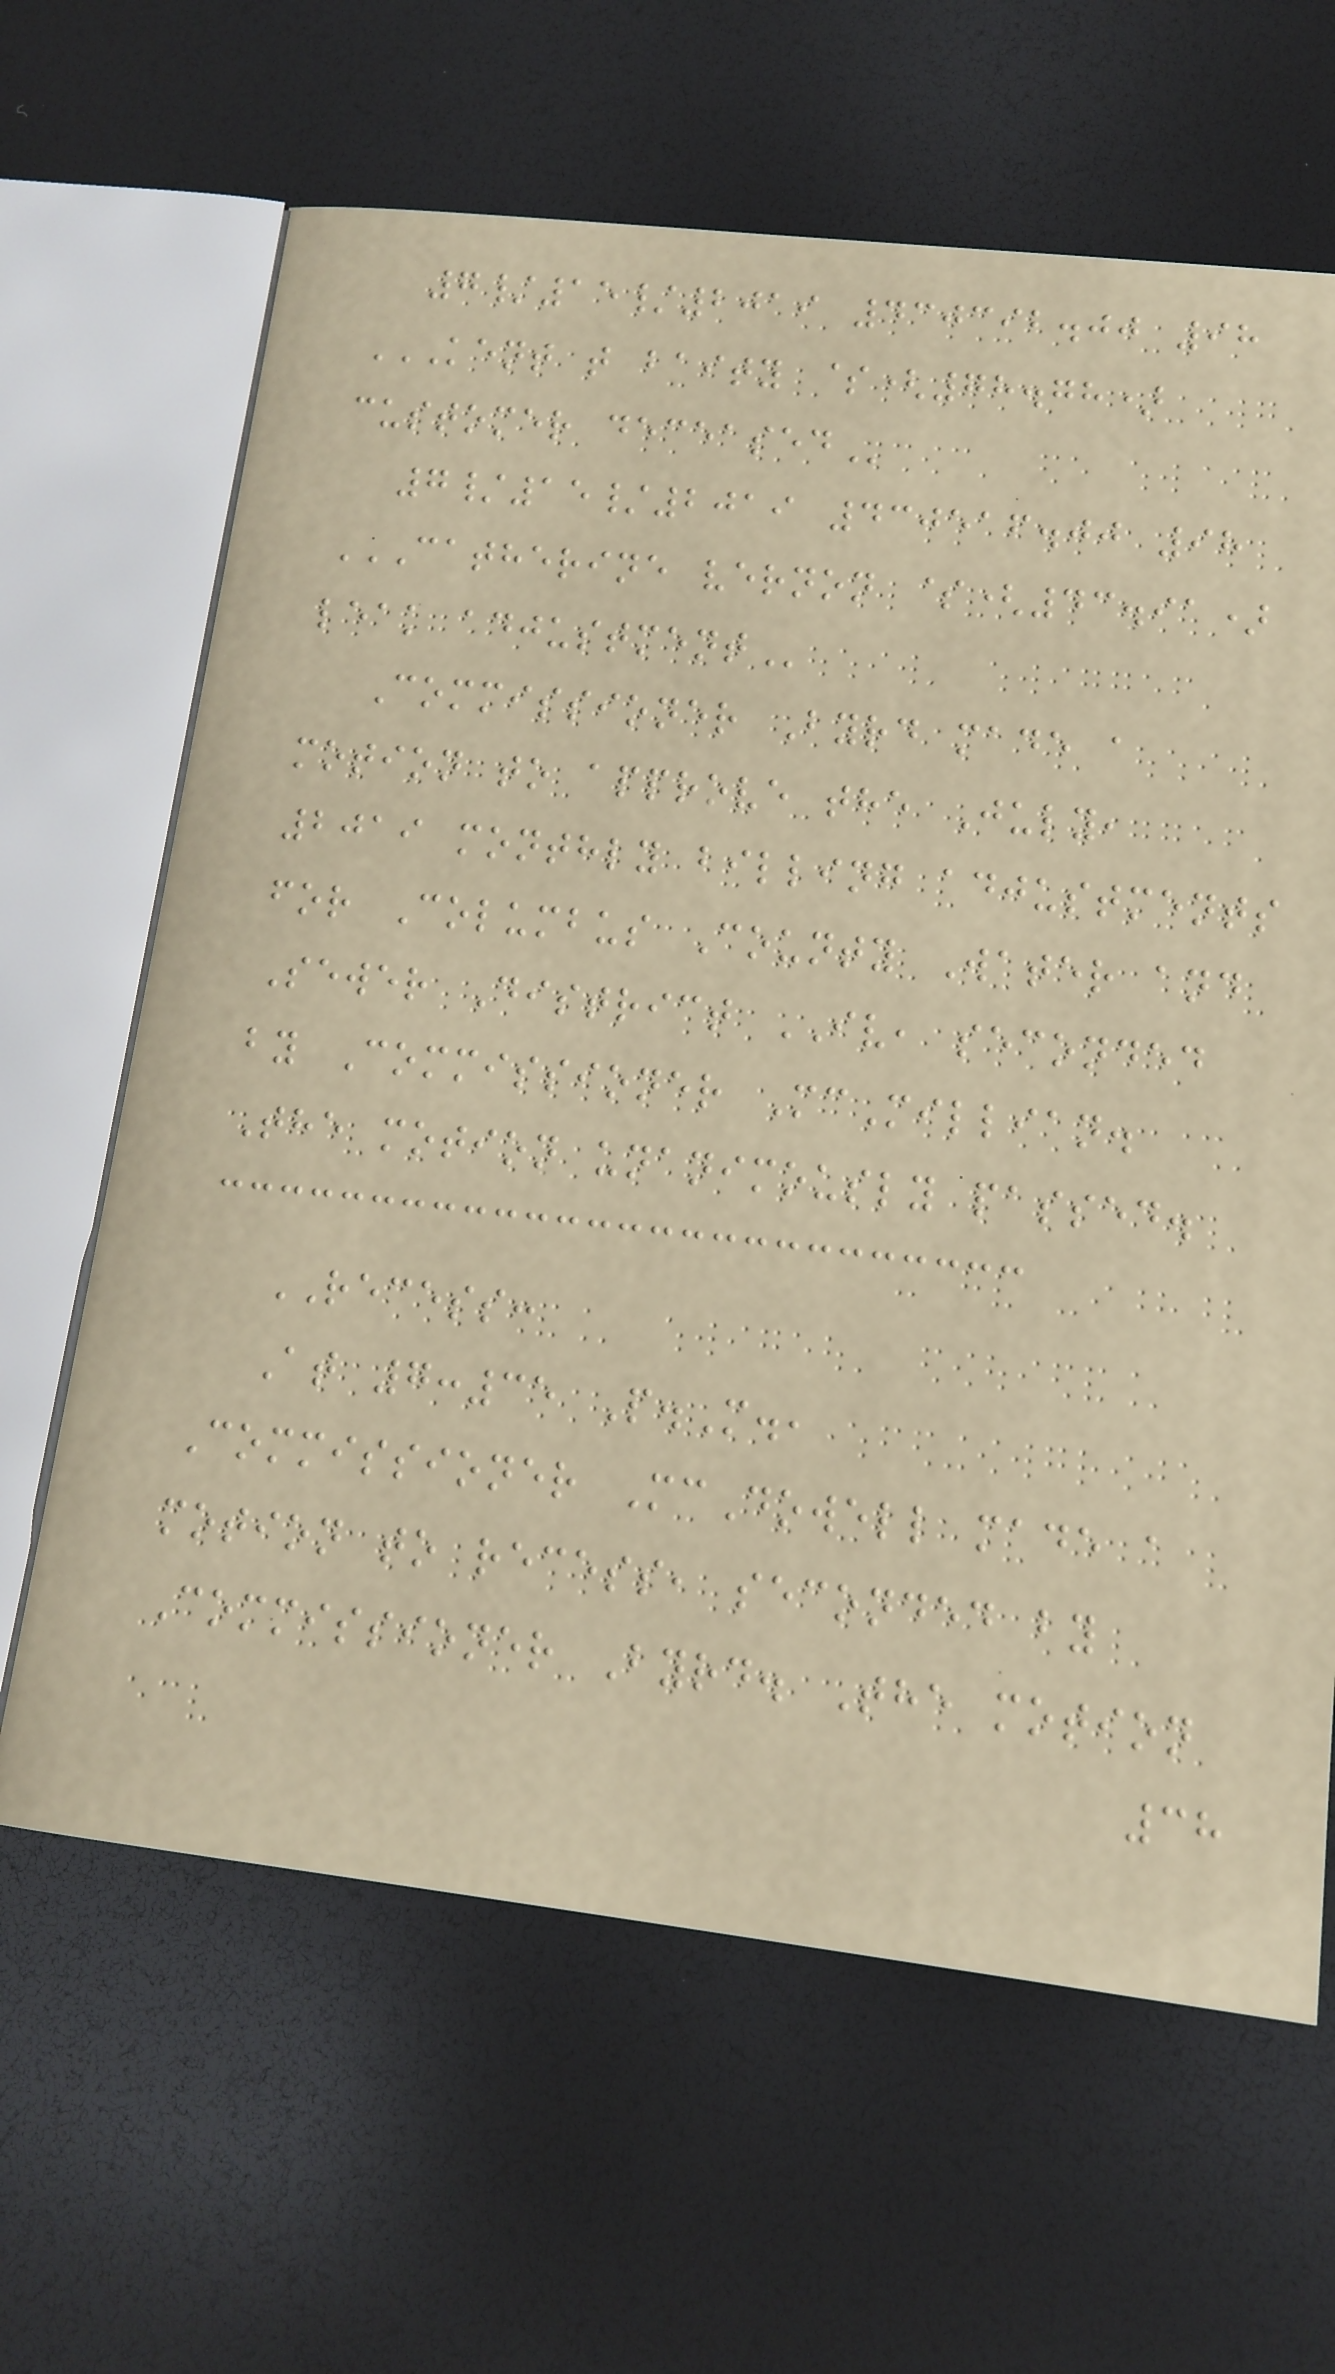7/15/2019 430392.00 98
KENT T BAITY $(78.78)
CUSTOMER DECEASED
7/15/2019 430516.00 98
CATHERINE VERNON $(43.91)
LEAK ADJUSTMENT
Commissioner Byrd made a
motion to approve the July,
2019 monthly billing adjustments
for Columbus County Water and
Sewer District IV, seconded
by Commissioner McMillian.
The motion unanimously passed.
RECESS:
At 7:35 P.M.,
Commissioner McDowell made a
motion to recess, seconded by
Commissioner Byrd. The motion
38
